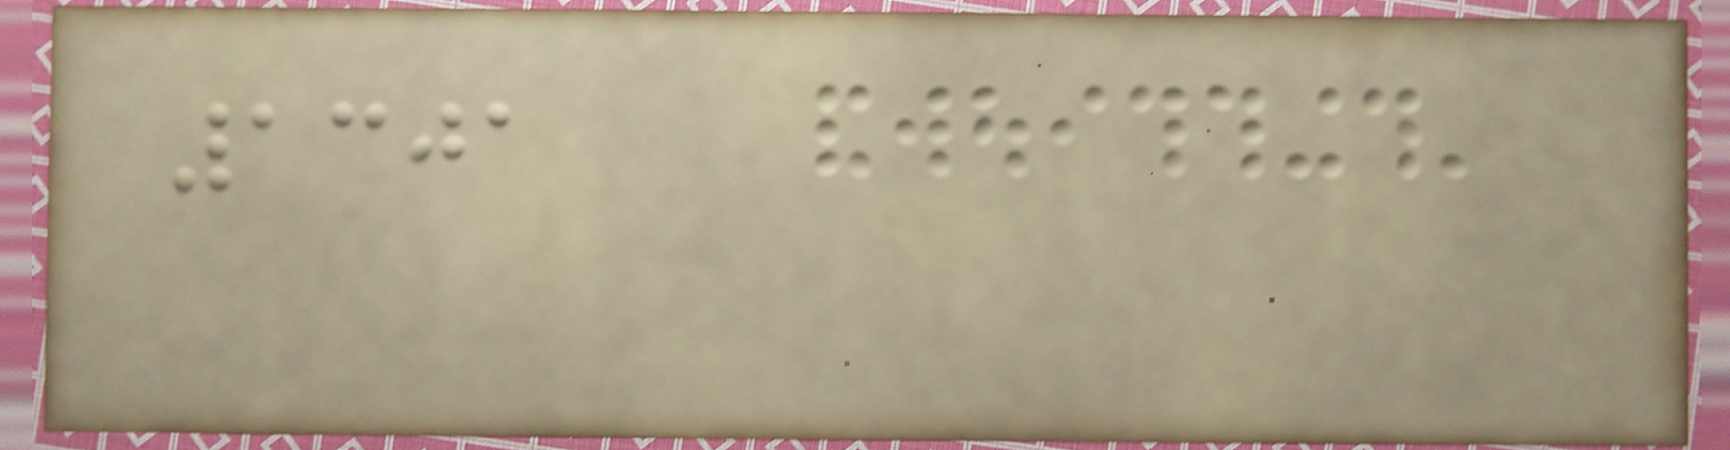1301
